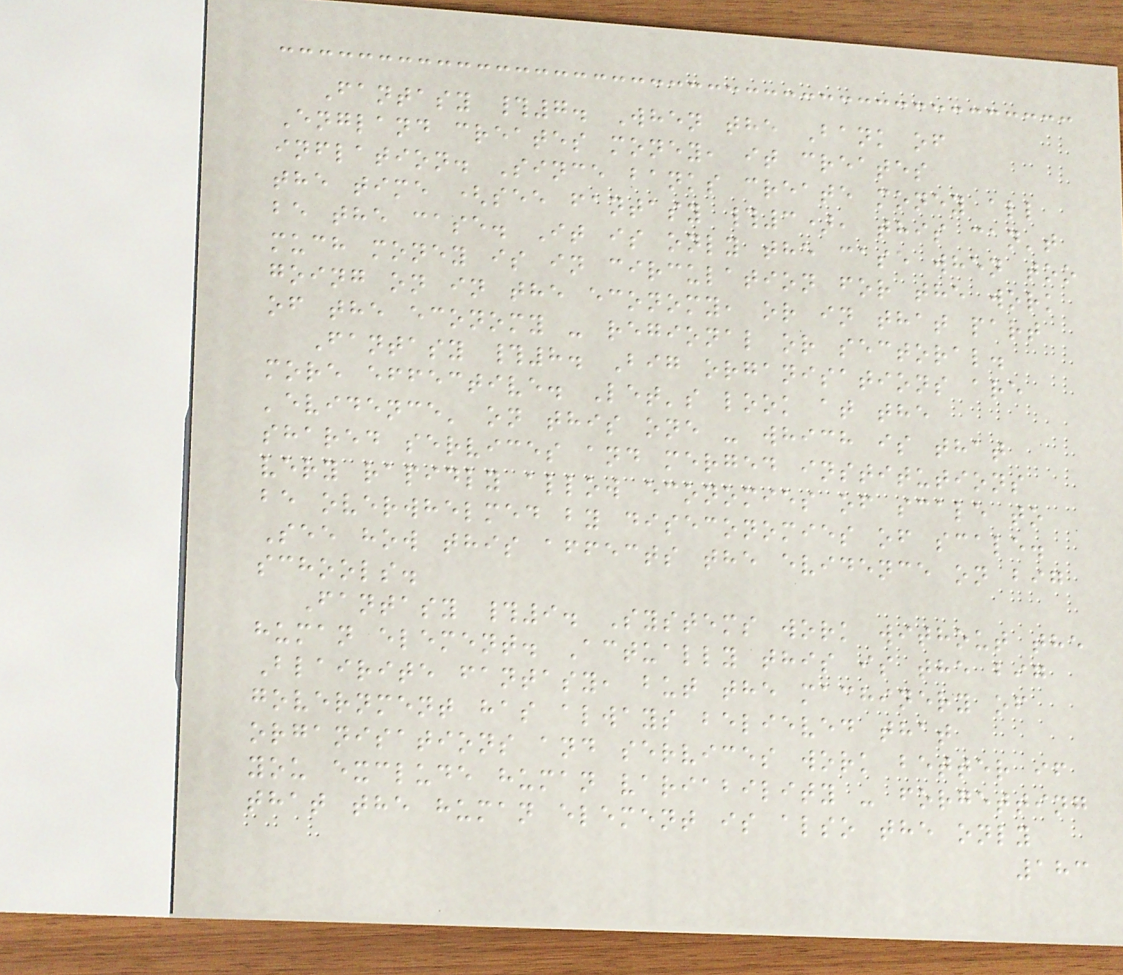Fantasy #7. When the Bank of
England creates money, it creates
inflation. Since banks create money all
the time (see fantasy #3), this can't
be the case. It is only the case when too
much money is in circulation for the work
going on in the economy, or in that part
of the economy - regional or sectoral.
Fantasy #8. Big organisations are
more effective. Let's look at the
'evidence' on this one - which is that
shared services and merged institutions
very rapidly allow economies of scale to
be overwhelmed by diseconomies of scale.
See how this affects the evidence on big
schools.
Fantasy #9. Systems work without the
human element. Actually this is the big
Blairite fantasy, but the machinery of
government has always believed that
organisations and services work better if
you exclude human variability - forgetting
that the human element is also the only
183
